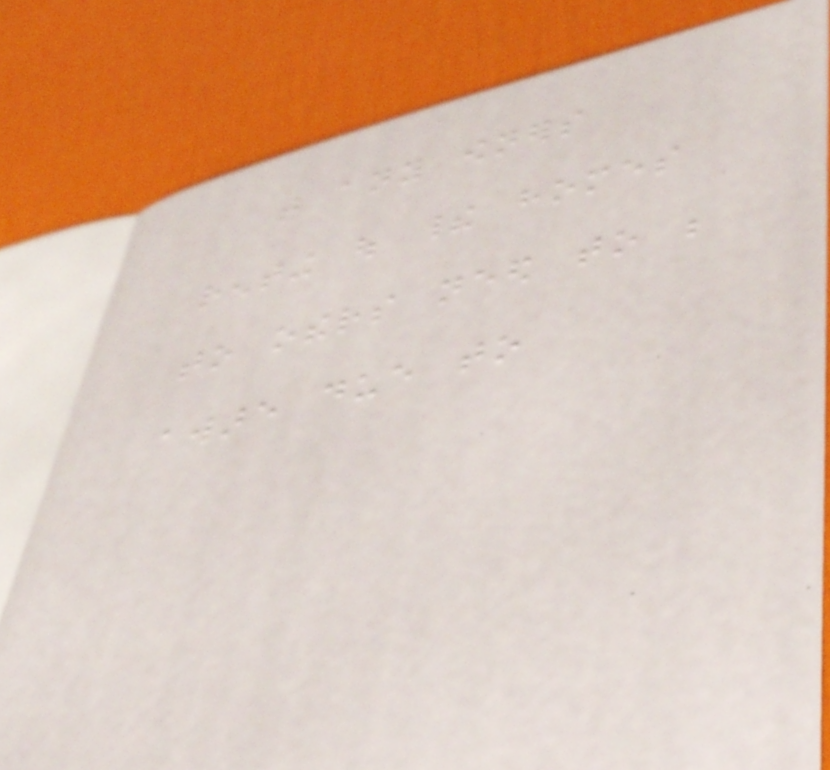that any owners
renting out their homes
to others need to be
aware due to
